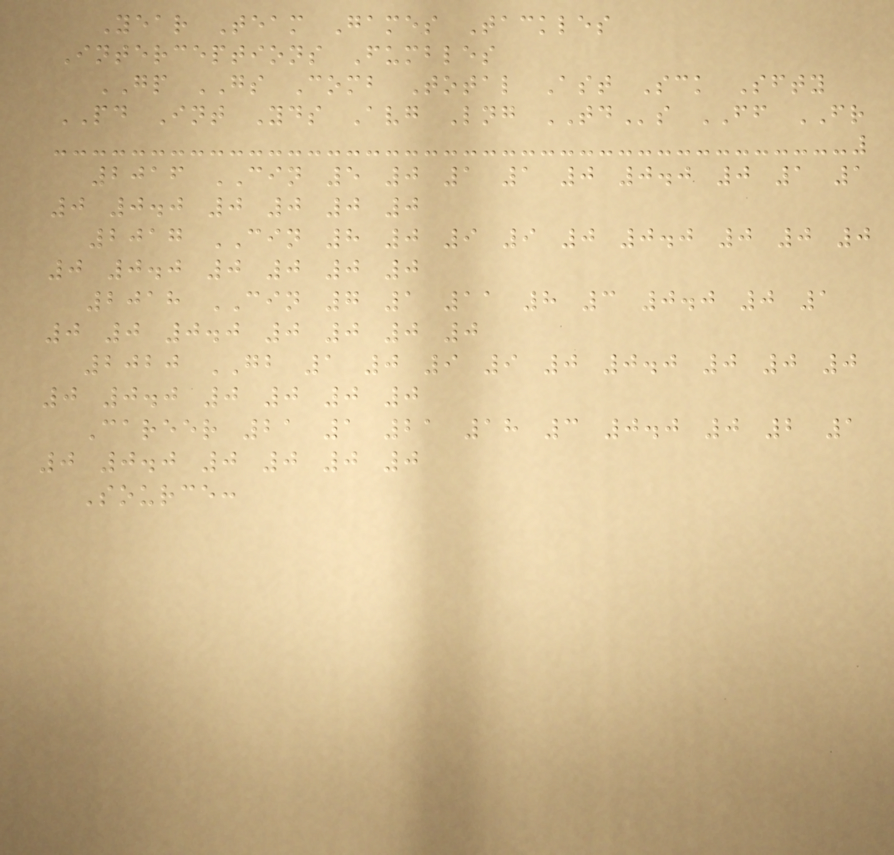Year Team Games Tackles
Interceptions Fumbles
GP GS Comb Total Ast Sck Sfty
PD Int Yds Avg Lng TDs FF FR
2016 CIN 5 0 1 1 0 0.0 0 1 1
0 0.0 0 0 0 0
2017 CIN 8 0 9 9 0 0.0 0 0 0
0 0.0 0 0 0 0
2018 CIN 7 1 11 8 3 0.0 0 1
0 0 0.0 0 0 0 0
2020 GB 1 0 9 9 0 0.0 0 0 0
0 0.0 0 0 0 0
Career 21 1 21 18 3 0.0 0 2 1
0 0.0 0 0 0 0
Source:
